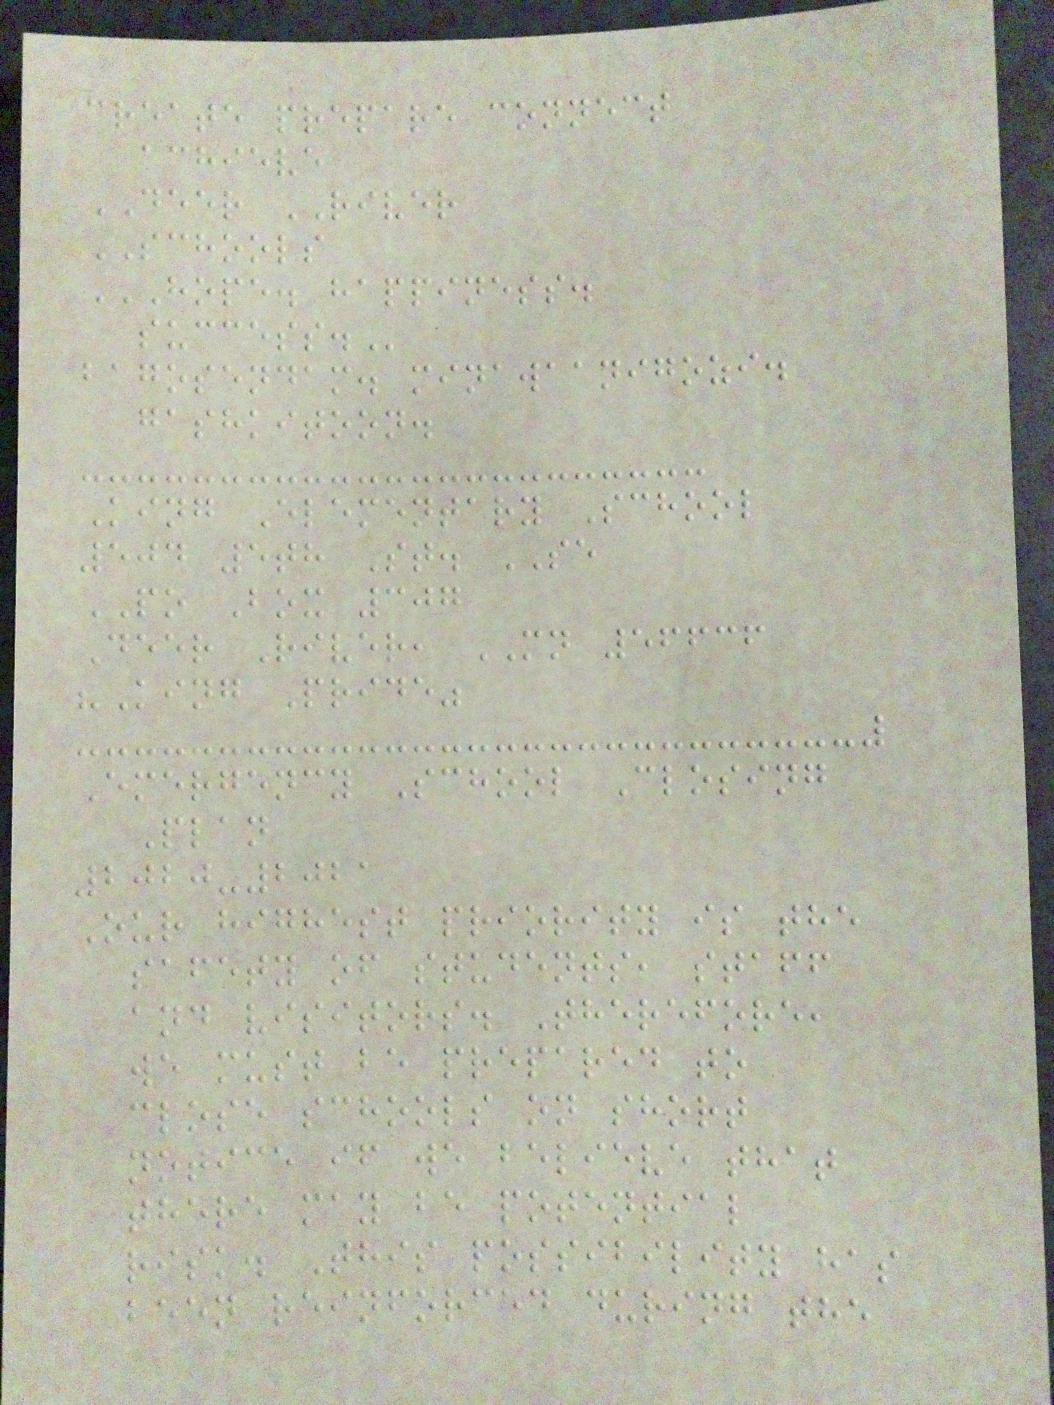create prepare connect
achieve
DEER RIVER
SCHOOLS
HOPE. HAPPINESS.
SUCCESS.
bagosendam. minawaanigozi.
gashkitoon.
King Elementary School
504 5th St. SE
PO Box 307
Deer River, MN 56636
"King Pride"
Emergency School Closing
Plan
2020-2021
Our highest priority is the
safety of students, staff
and visitors. Therefore,
we must be prepared to
close schools on short
notice if we believe that
there may be potential
risk. This possibility has
been reinforced during the
